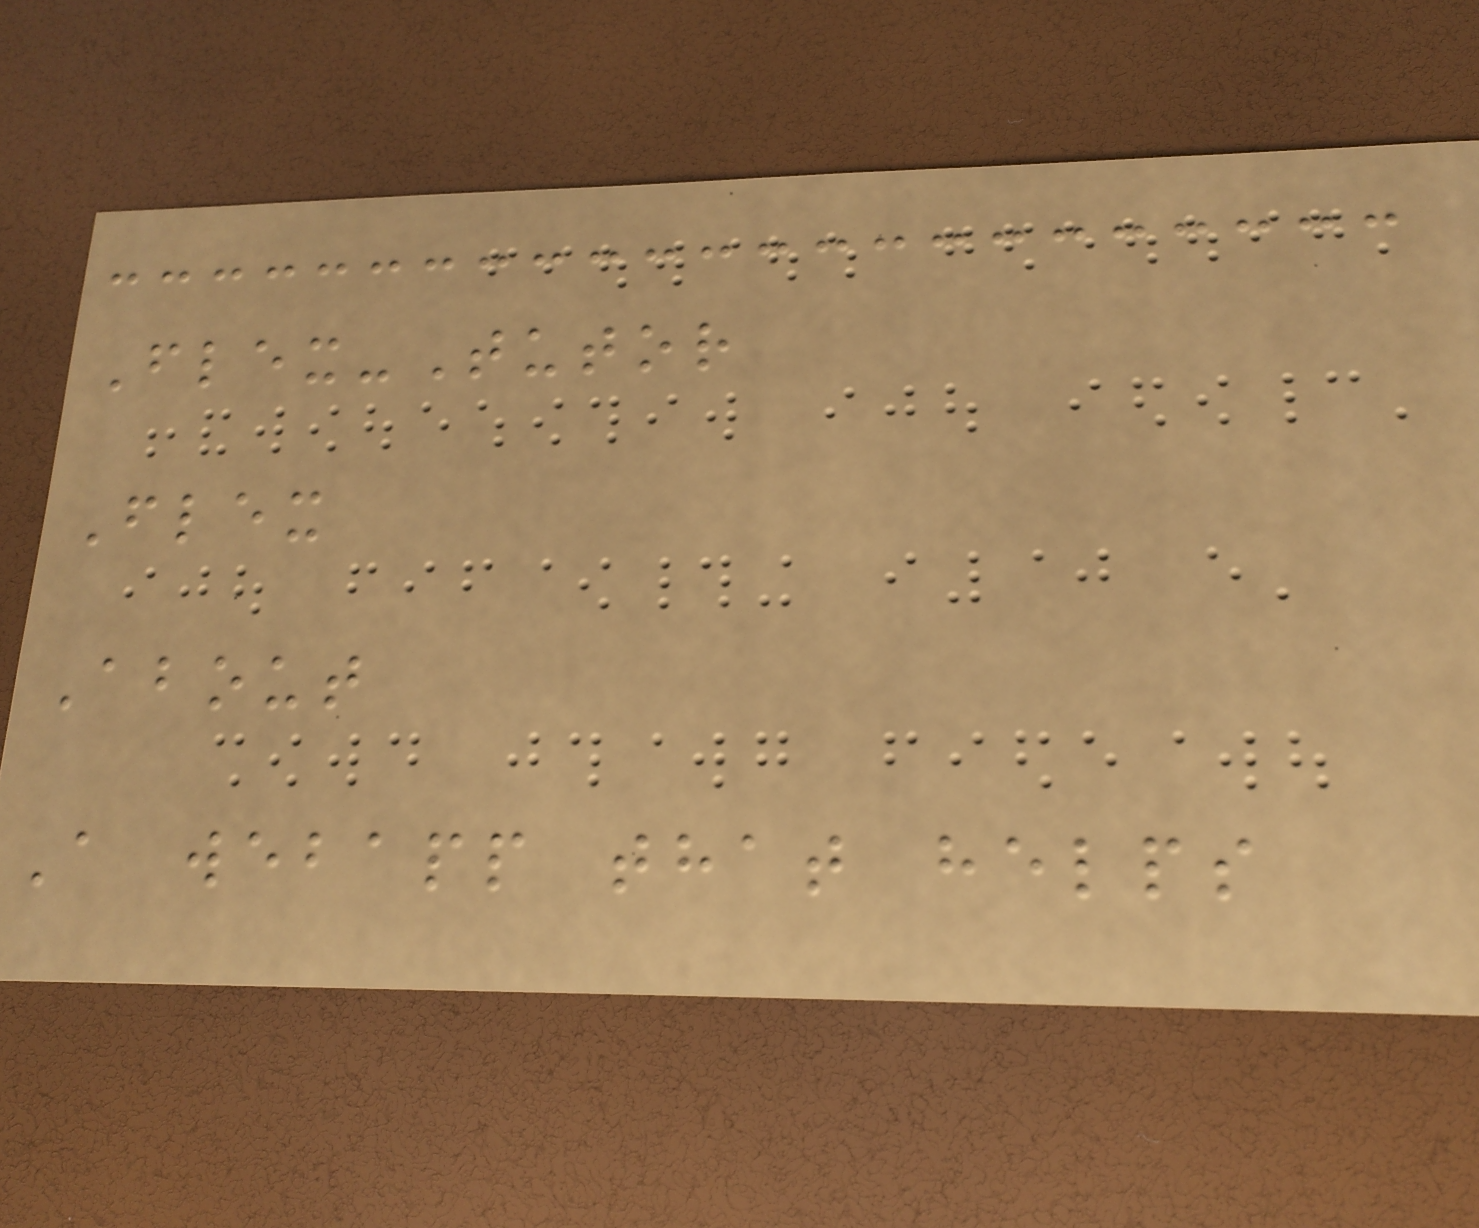Flex-Tutor
Flex
About
A webapp that helps
